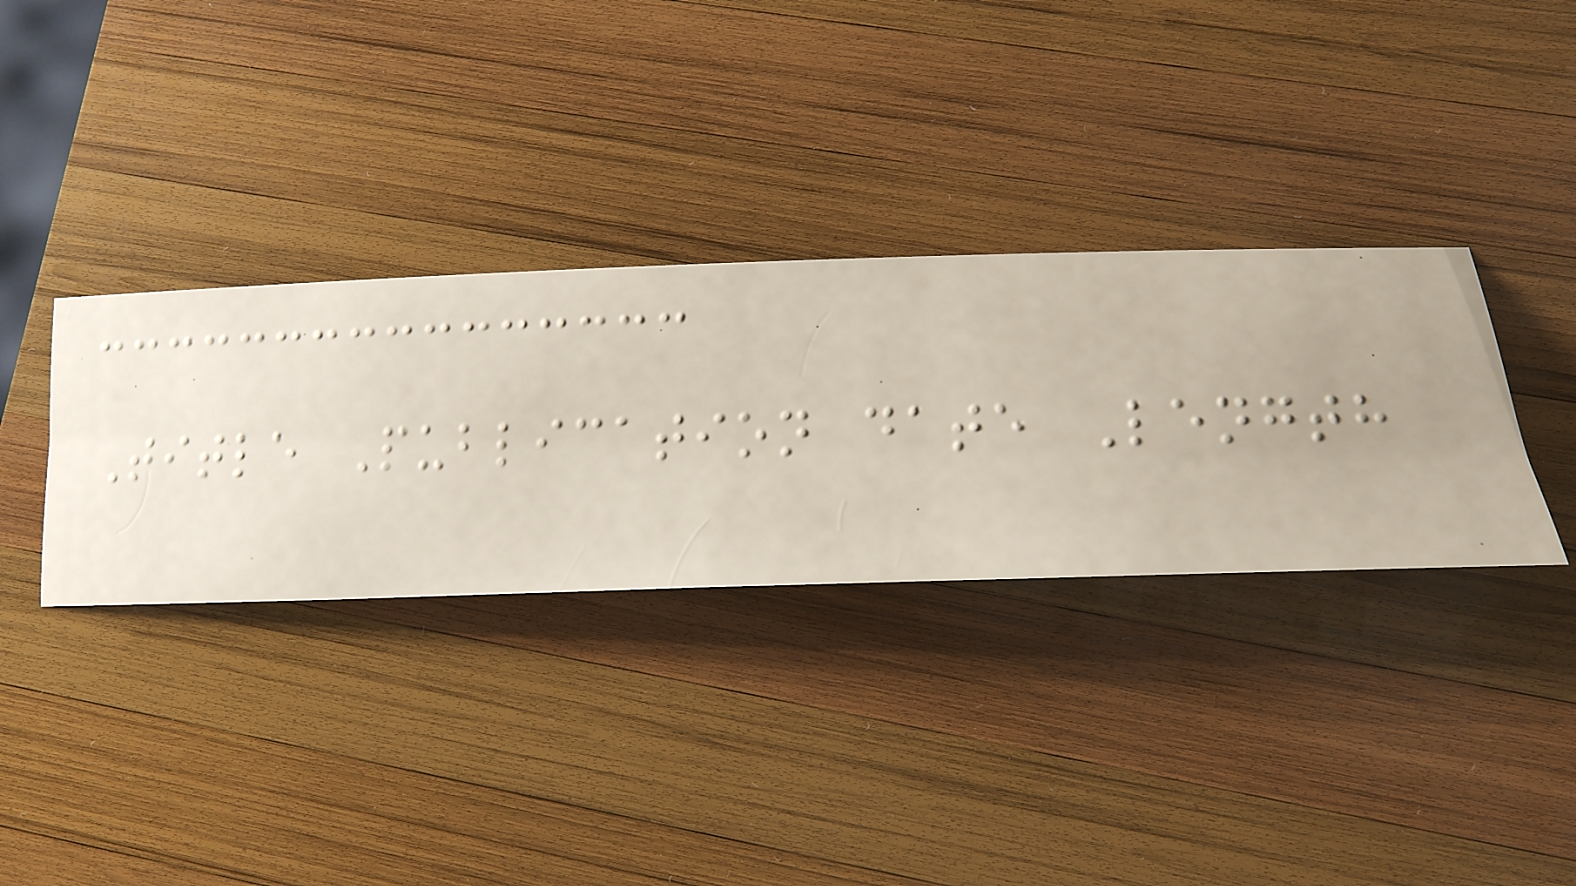Title Publication date Length
